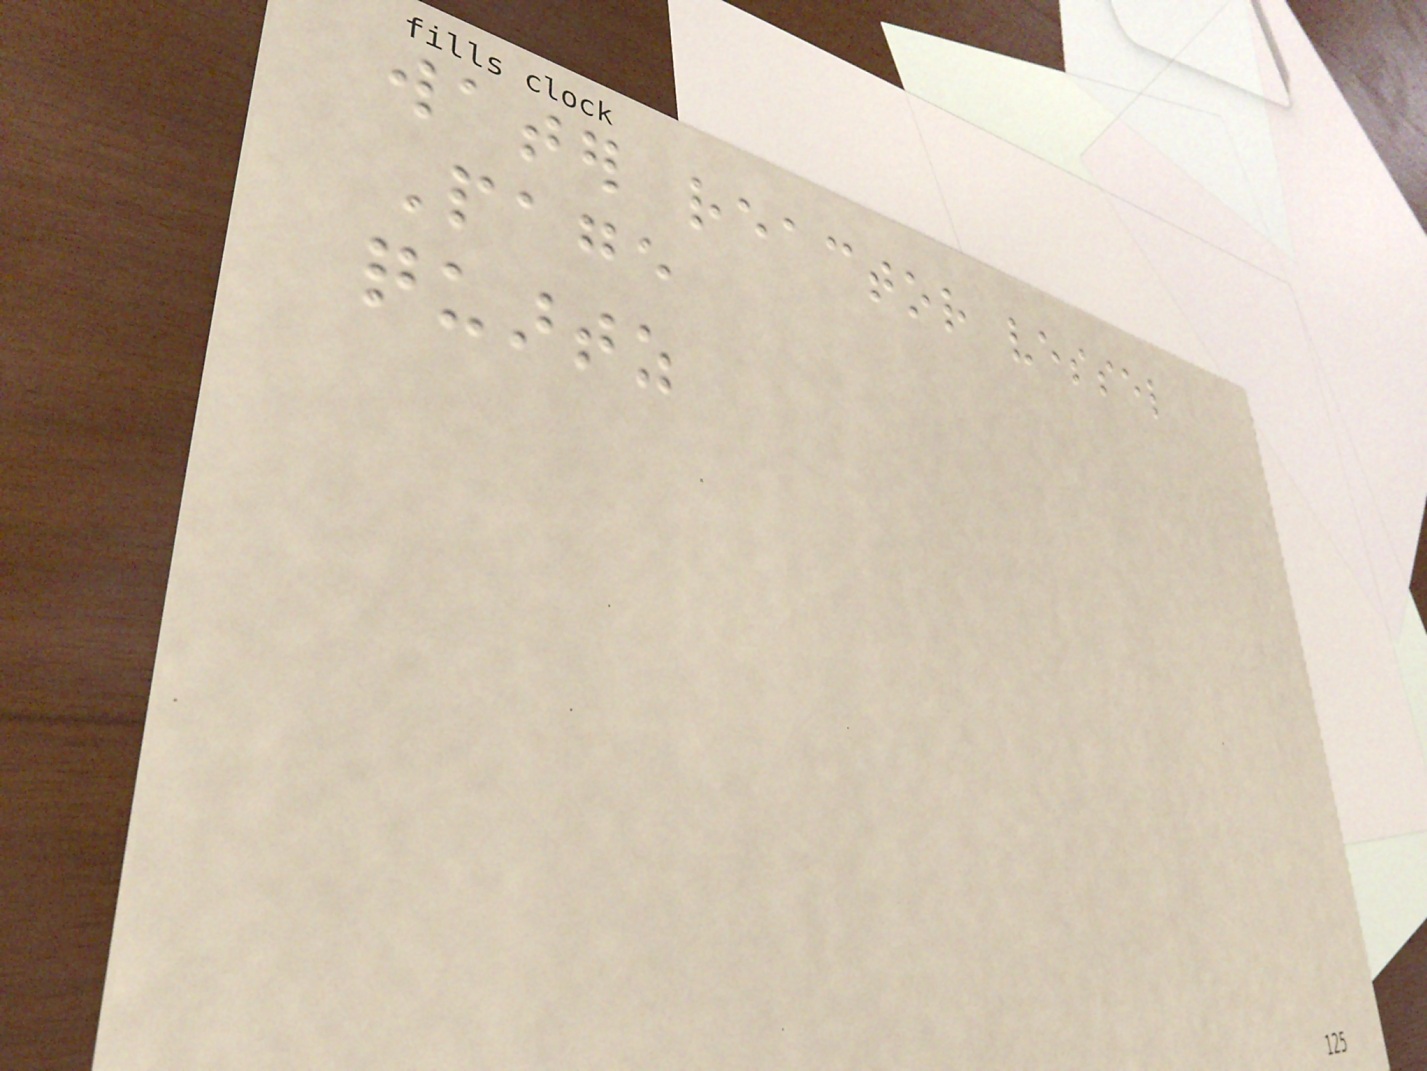water reactor vessel
Page
quartz
